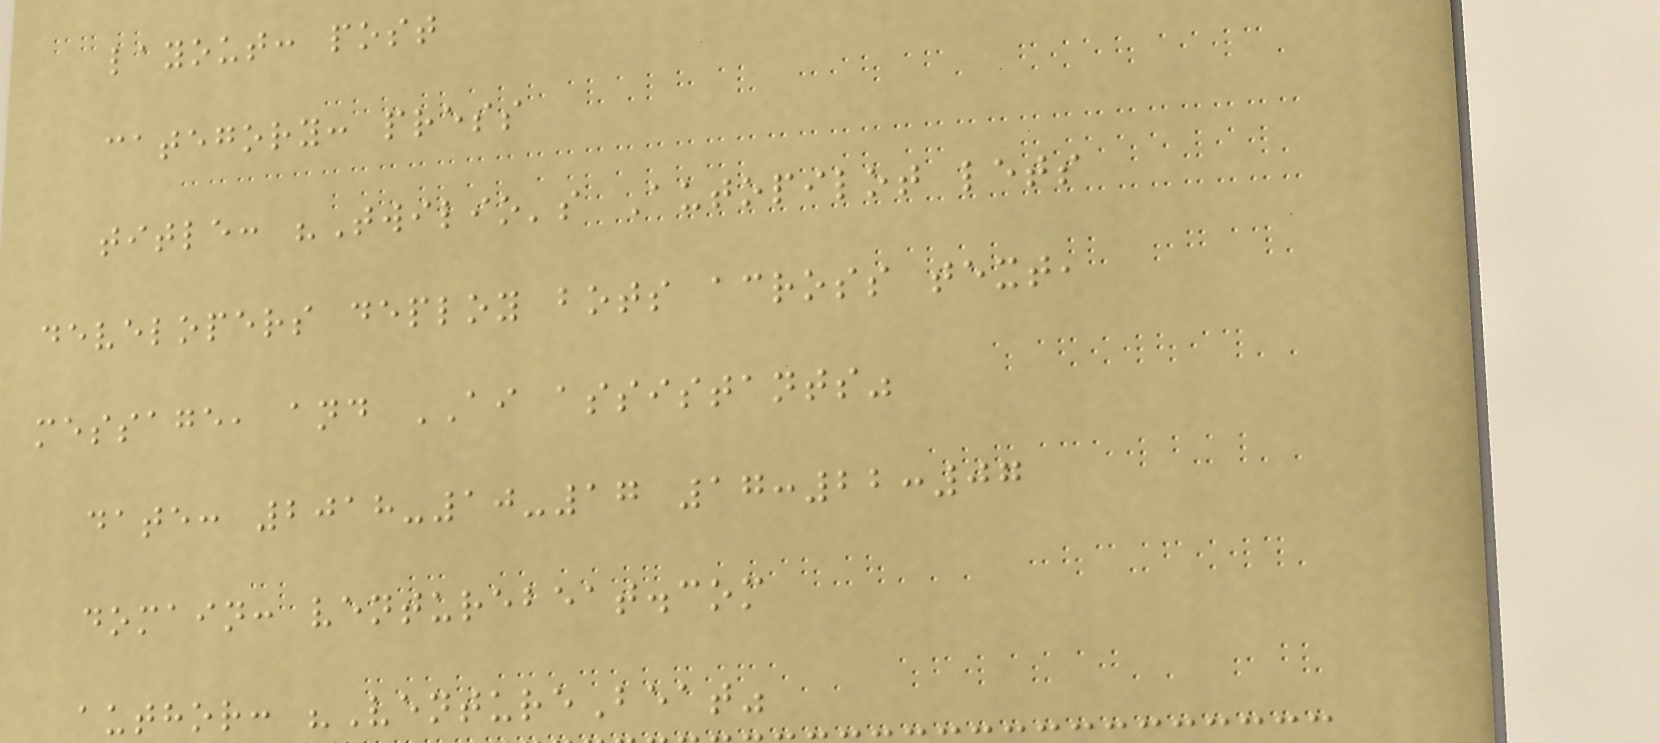layout: post
category: press
title: "Twilio's Autopilot lets
developers deploy bots across text,
message, and AI assistants"
date: 2018-10-17 17:22:07
domain: venturebeat.com
author: "VentureBeat"
